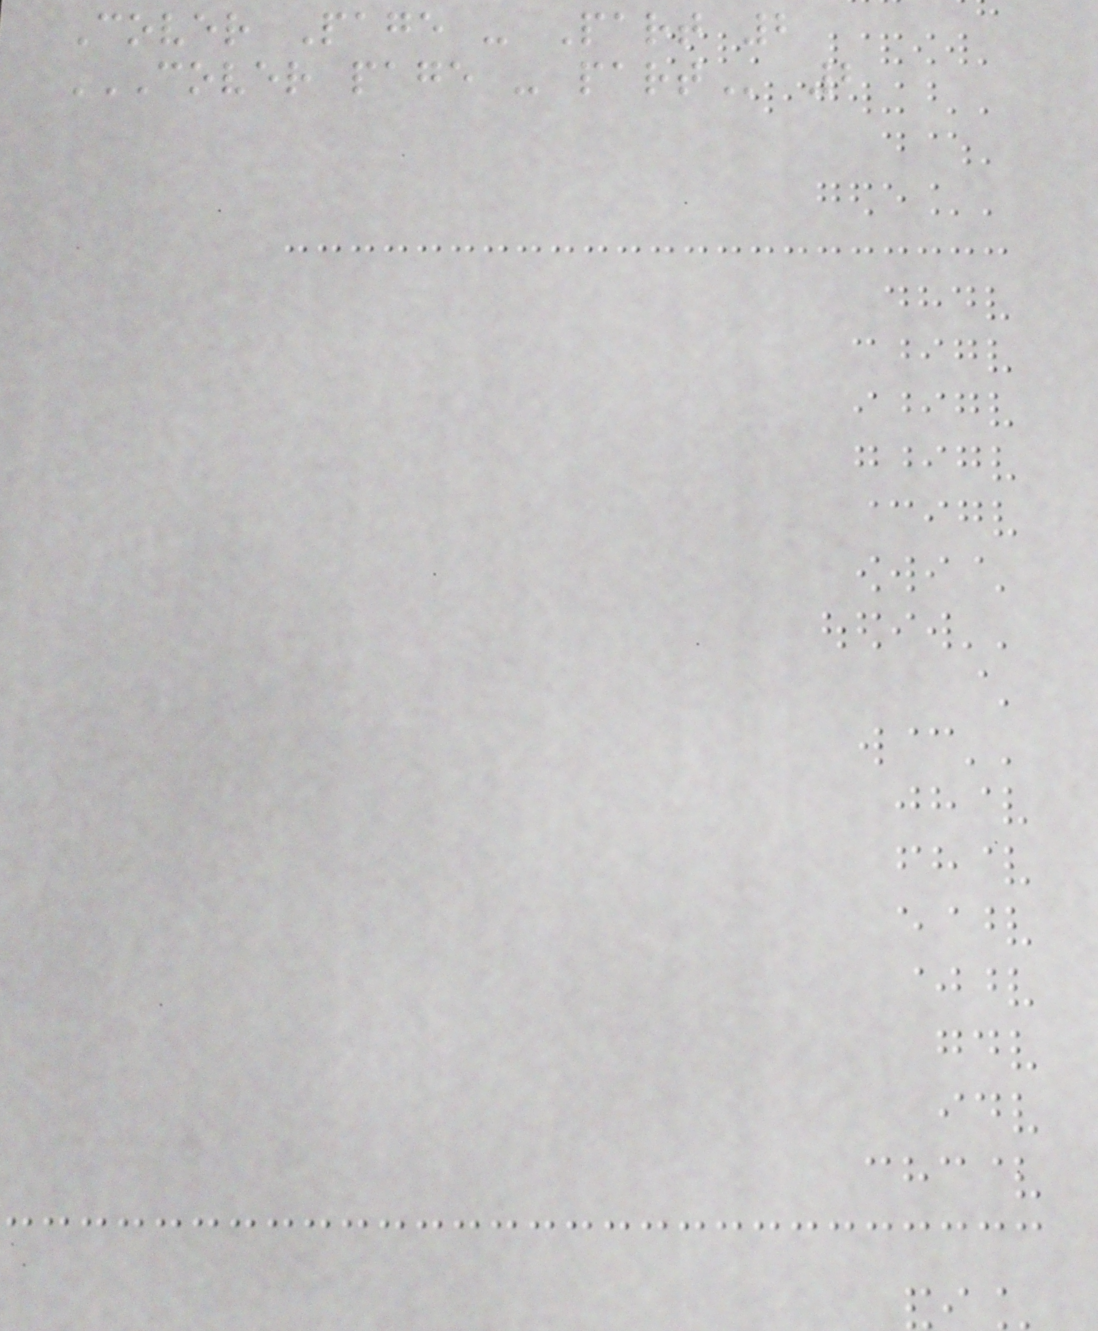Cover Page - Part 2
COVER PAGE - PART 2
